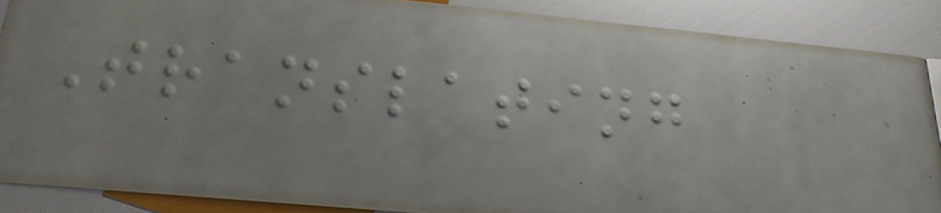Translating
